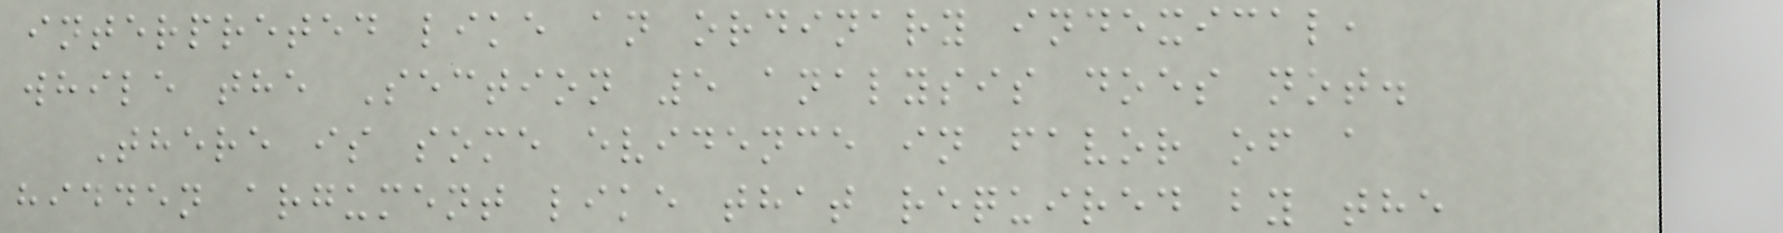interpreted like an ordinary indexical,
while the Section 5 analysis does not.
There is some evidence in favor of a
hidden argument like that required by the
